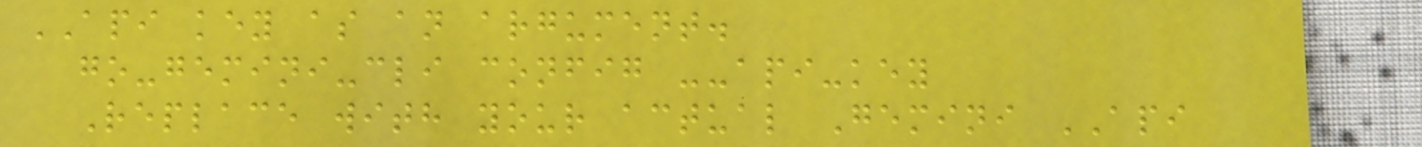API key as an argument.
go-gemini-cli config --api-key
Replace with your actual Gemini API
